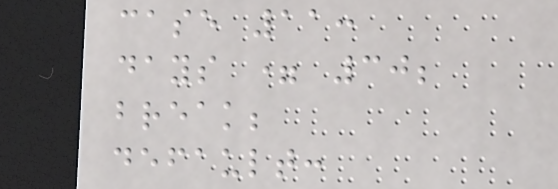case 11:
days = 30;
break;
default:
